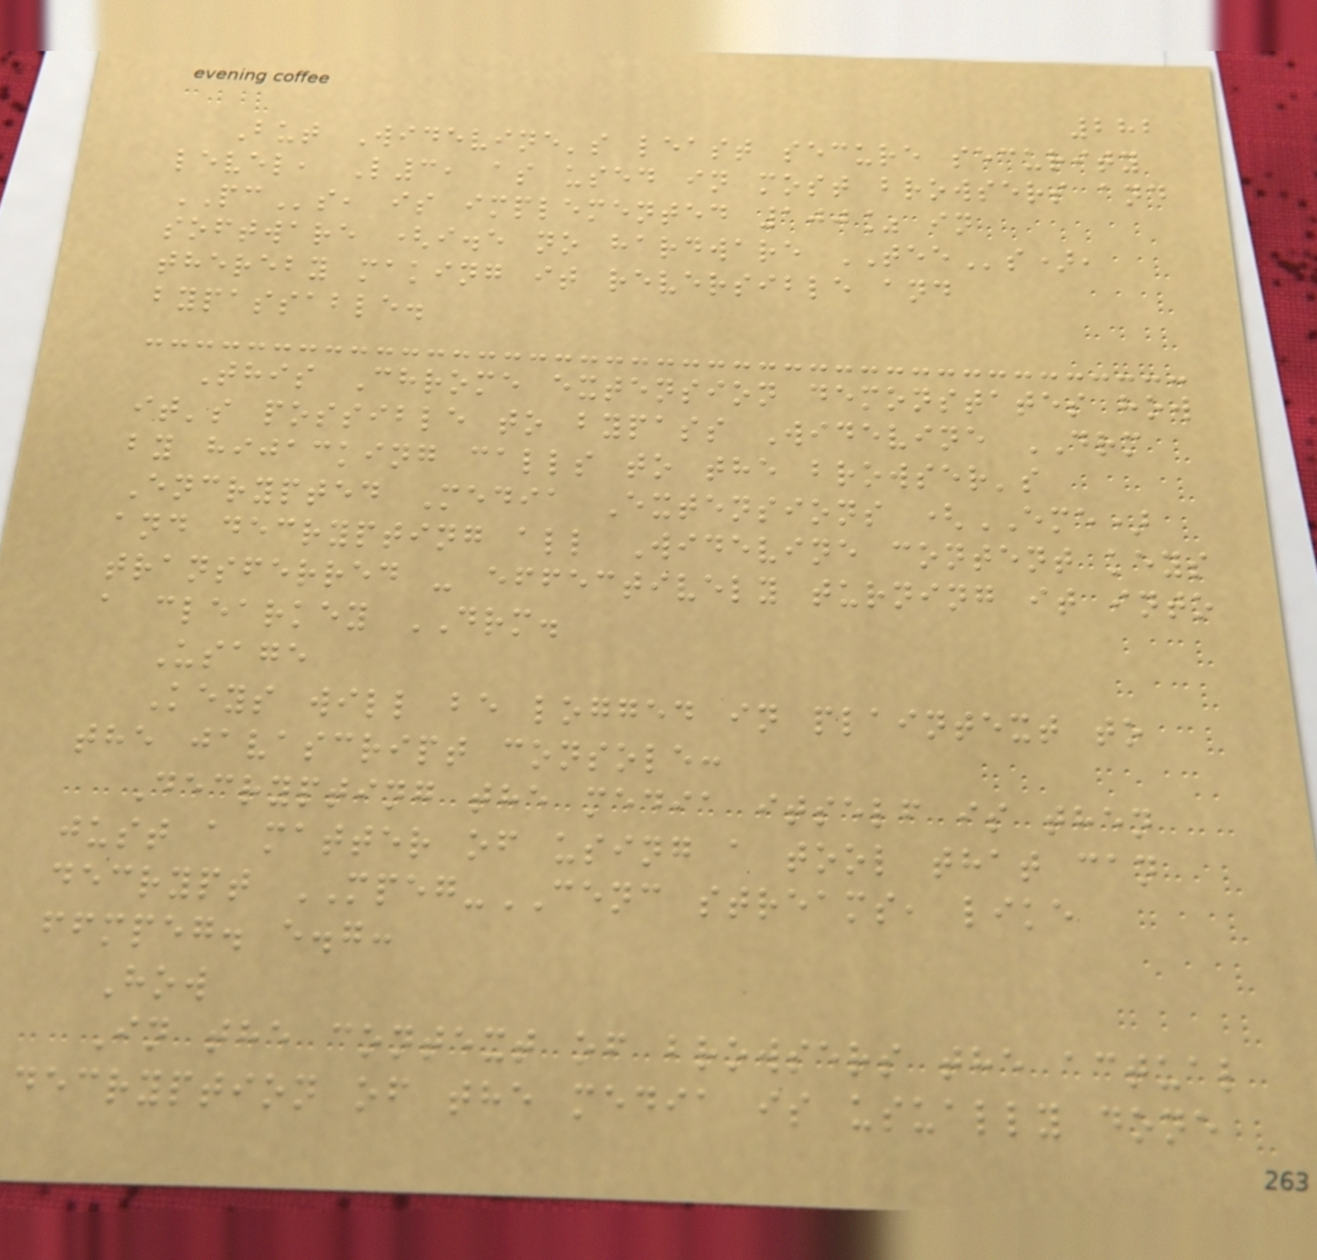282
But Widevine's least secure security
level, L3, as used in most browsers and
PCs, is implemented 100% in
software (i.e no hardware TEEs),
thereby making it reversible and
bypassable.
This Chrome extension demonstates how
it's possible to bypass Widevine DRM
by hijacking calls to the browser's
Encrypted Media Extensions (EME)
and decrypting all Widevine content keys
transferred - effectively turning it into
a clearkey DRM.
Usage
Keys will be logged in plaintext to
the javascript console:
Decrypting the media itself is then
just a matter of using a tool that can
decrypt MPEG-CENC streams, like
ffmpeg. e.g:
How
In the context of browsers the actual
decryption of the media is usually done
